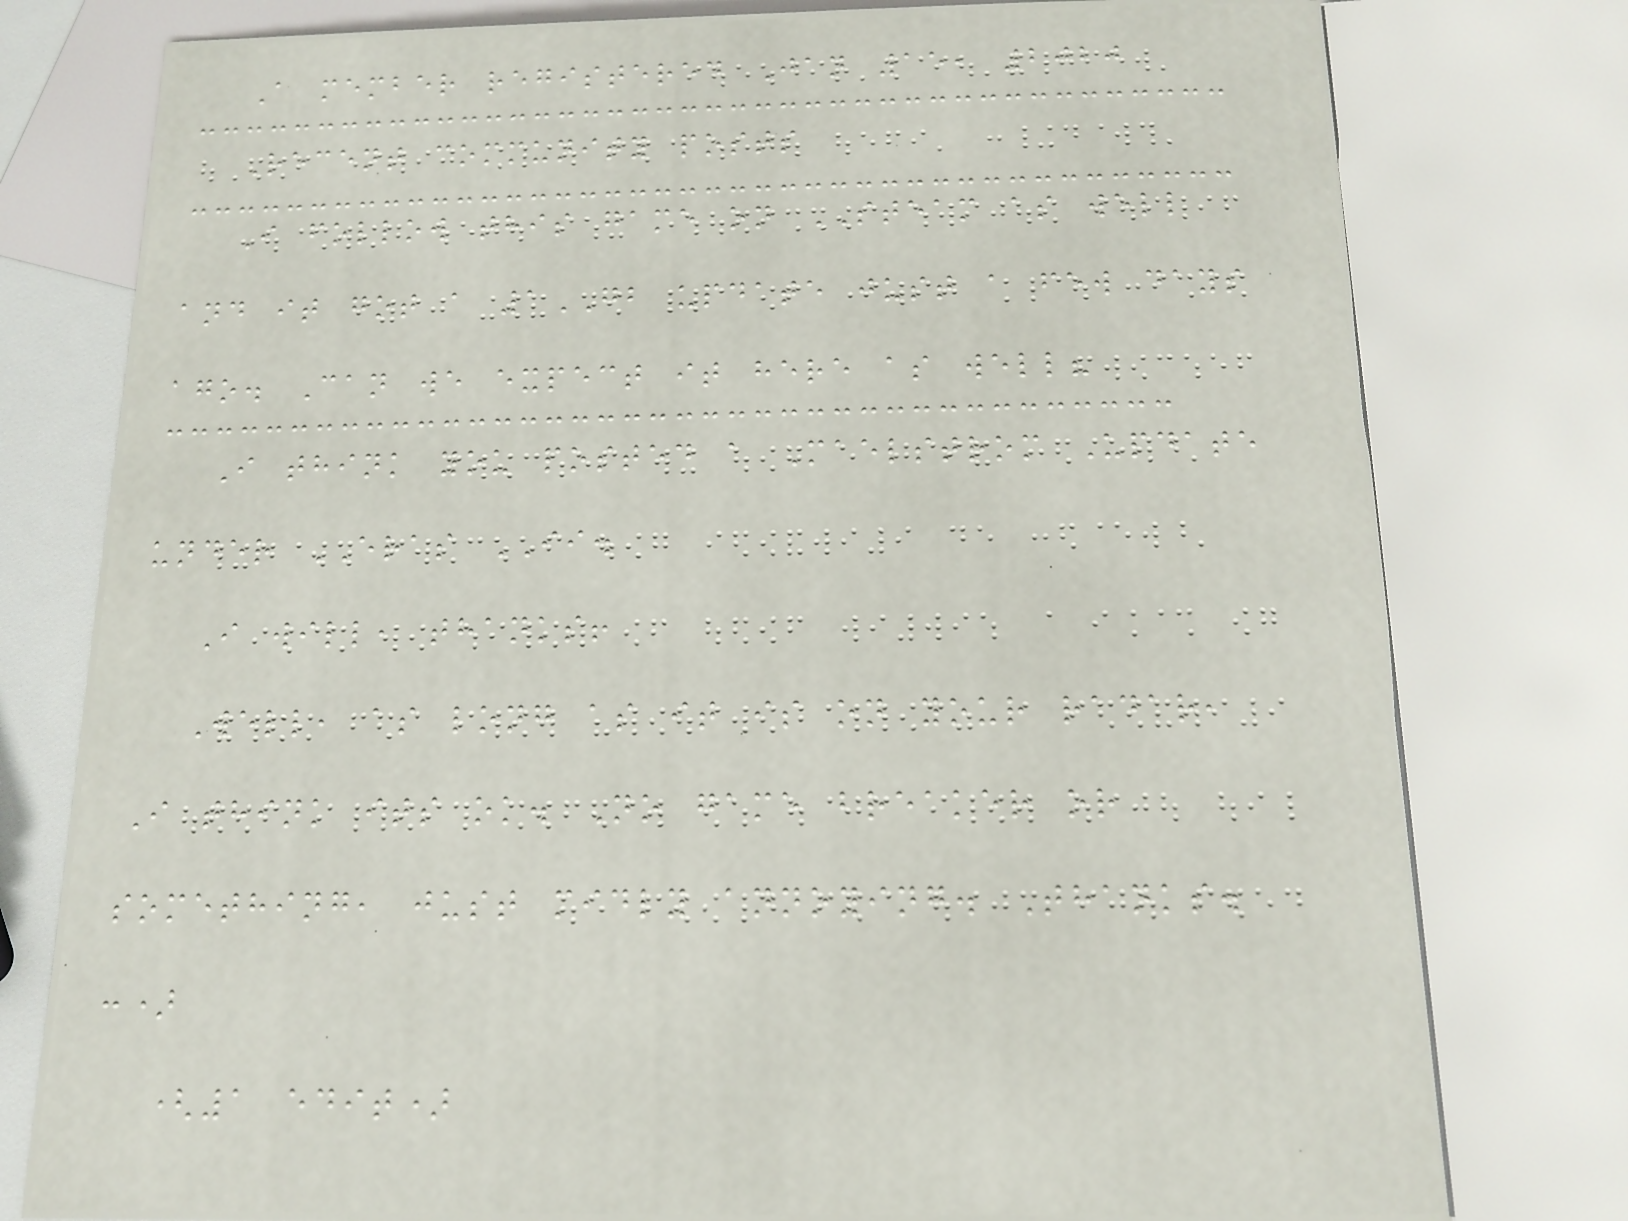A member registered Jan 15, 2020
Recent community posts
I follow this game on STEAM as well
and it got a 1GB update just a few days
ago. Can we expect it here as well?
I think you posted a Maelstrom Update
under ERAS II.
I will, thanks!
Well, as long as it is on your radar,
I think its ok. No game breaker or
something, just midly annoying. Thanks.
:)
(1 edit)
